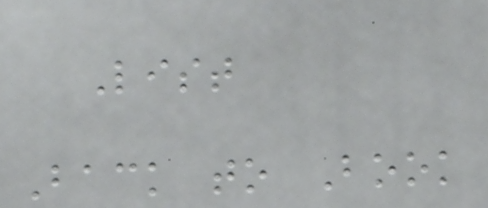List
Back to Book
